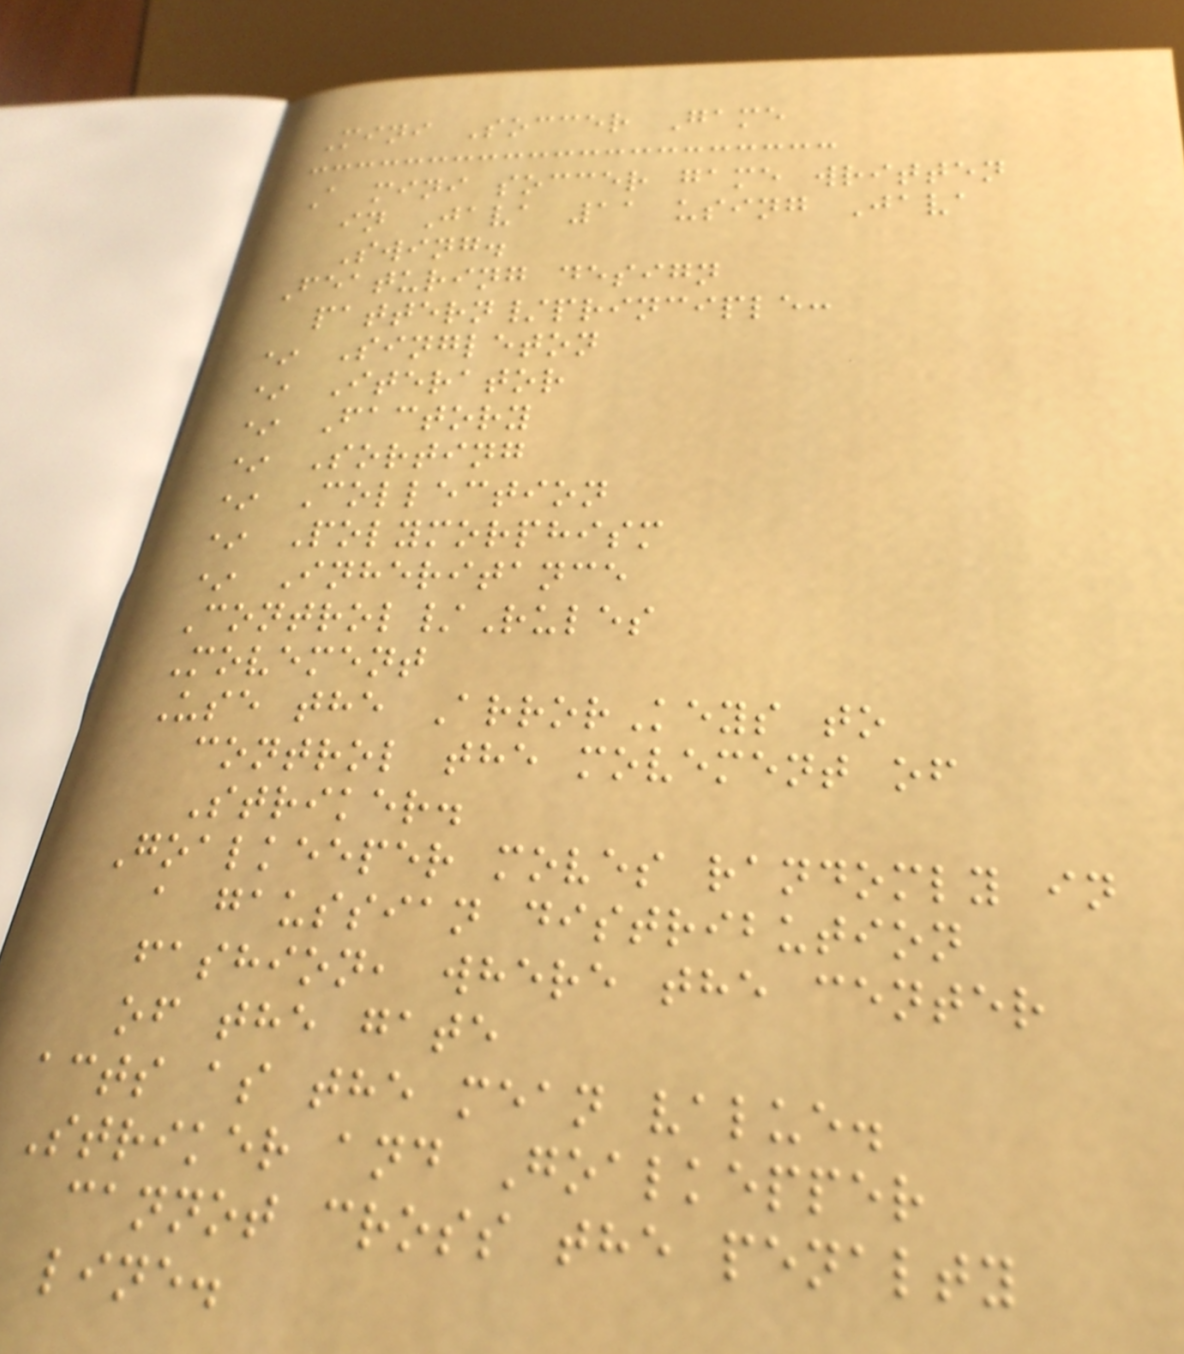Mini Soccer Game
A mini soccer game written
in Java 11 using Java
Swing.
Featuring design
pattern/principle:
* Singleton
* Iterator
* Factory
* Sorting
* Collection
* Polymorphism
* Inheritance
Control/Rules
Movement
Use the ArrorKeys to
control the movement of
Striker.
Goalkeeper moves randomly in
a gaussian distribution
fashion, where the center
of the gate
acts as the mean value.
Striker and Goalkepper
cannot cross the penalty
line.
